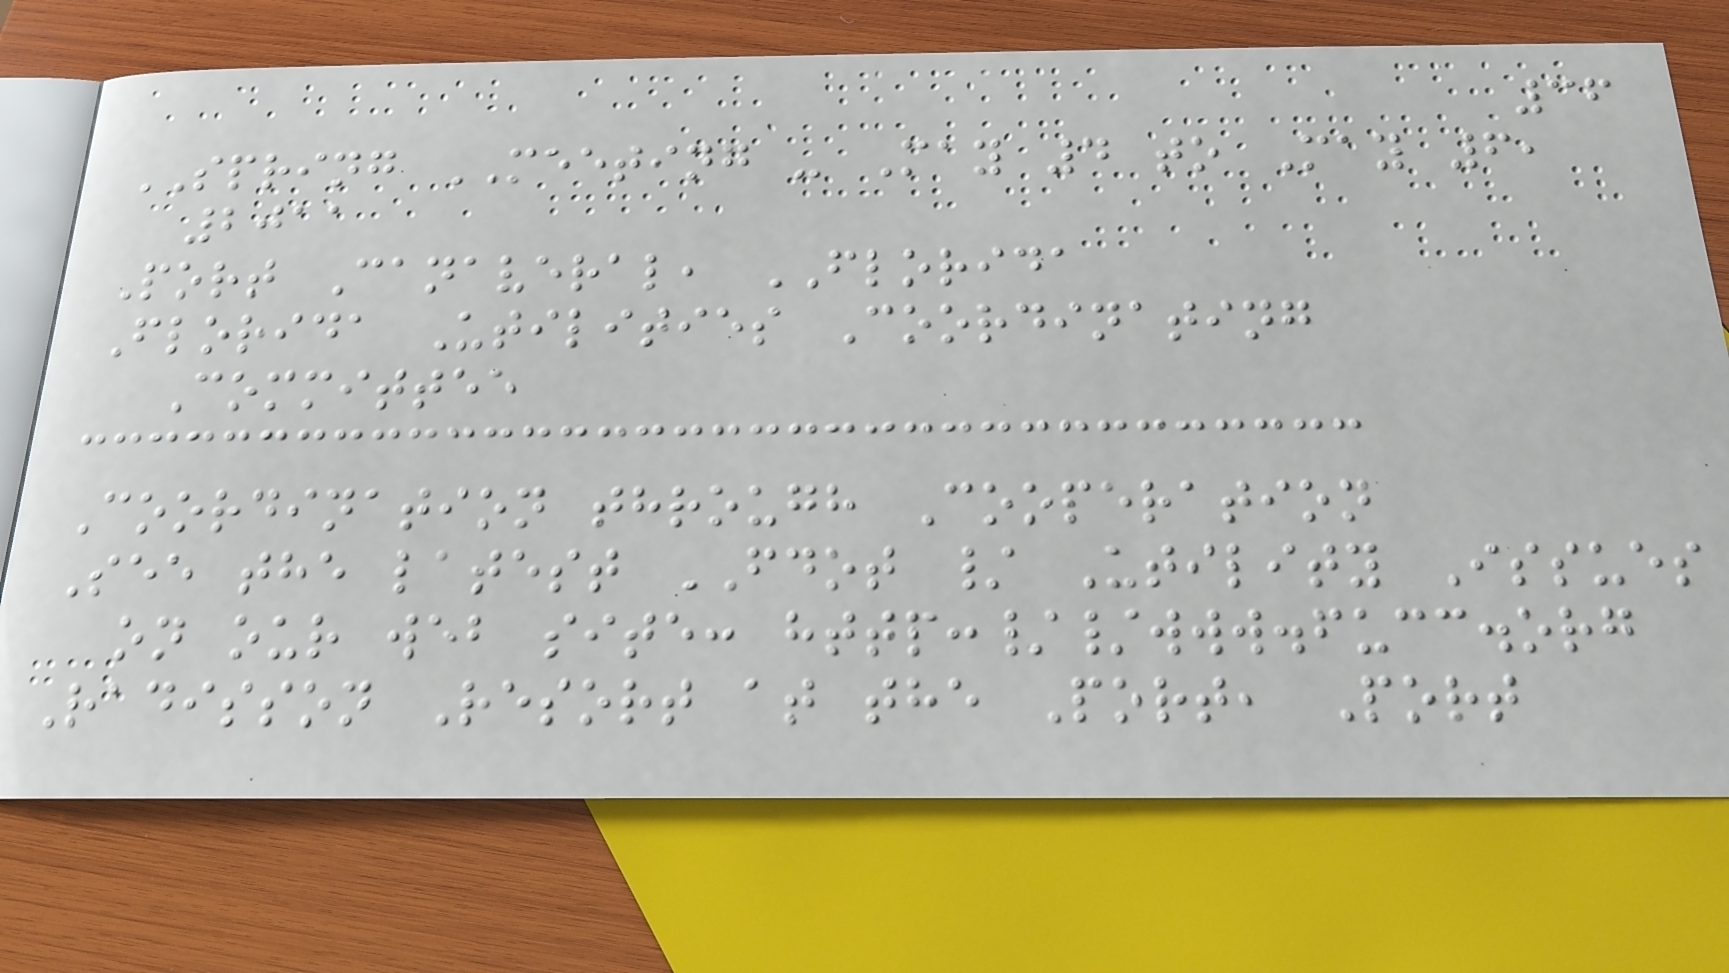36
SPRING MEETING - May 4 to May 6,
2011
Port Canaveral, FLORIDA
Florida Utilities Coordinating
Committee
Coordination through Cooperation
See the latest FDOT / Utility Issues
on our web site: http://www.fucc.org
Radisson Resort at the Port, Port
